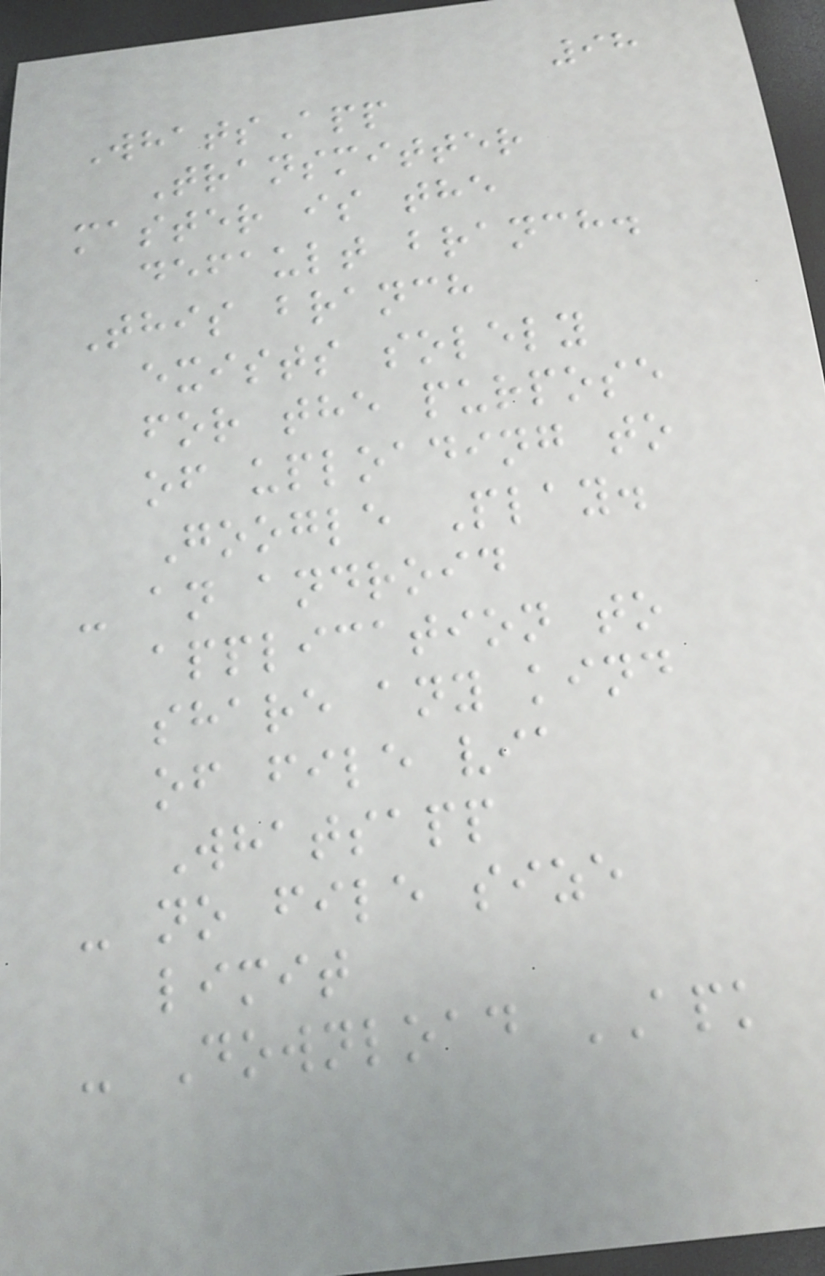98
WhatsApp
Transmitter
master is the
default branch.
This branch
exists solely
for the purpose
of uploading to
Google Play.
- an android
application to
share any kind
of file via
Whatsapp
- no file size
limit
- Download APK
